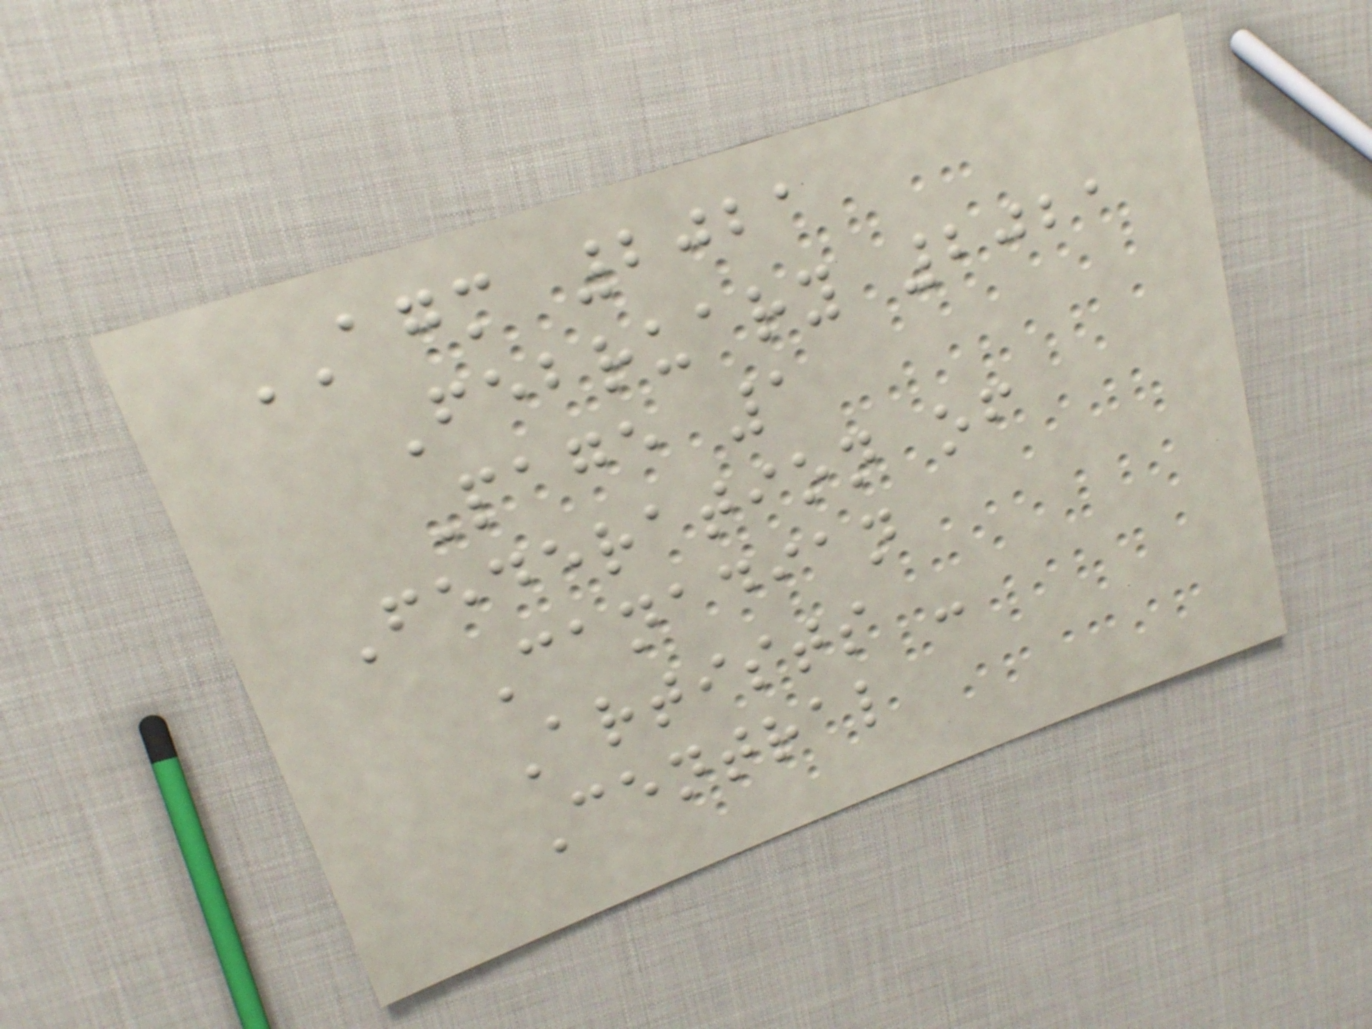AGM 2021
February 2021
Page 1
Federation of
Canadian
Artists -
Central
